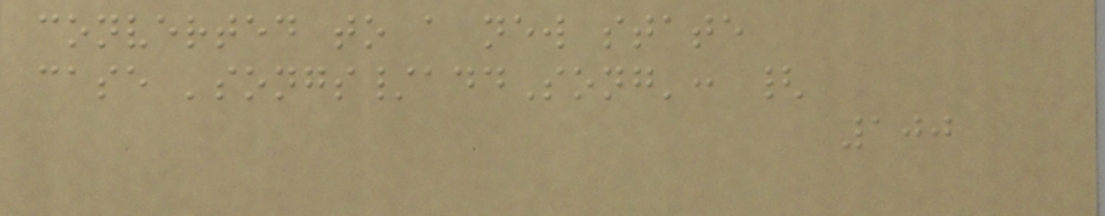converted to a new state
case 'songs/addSong': {
100
